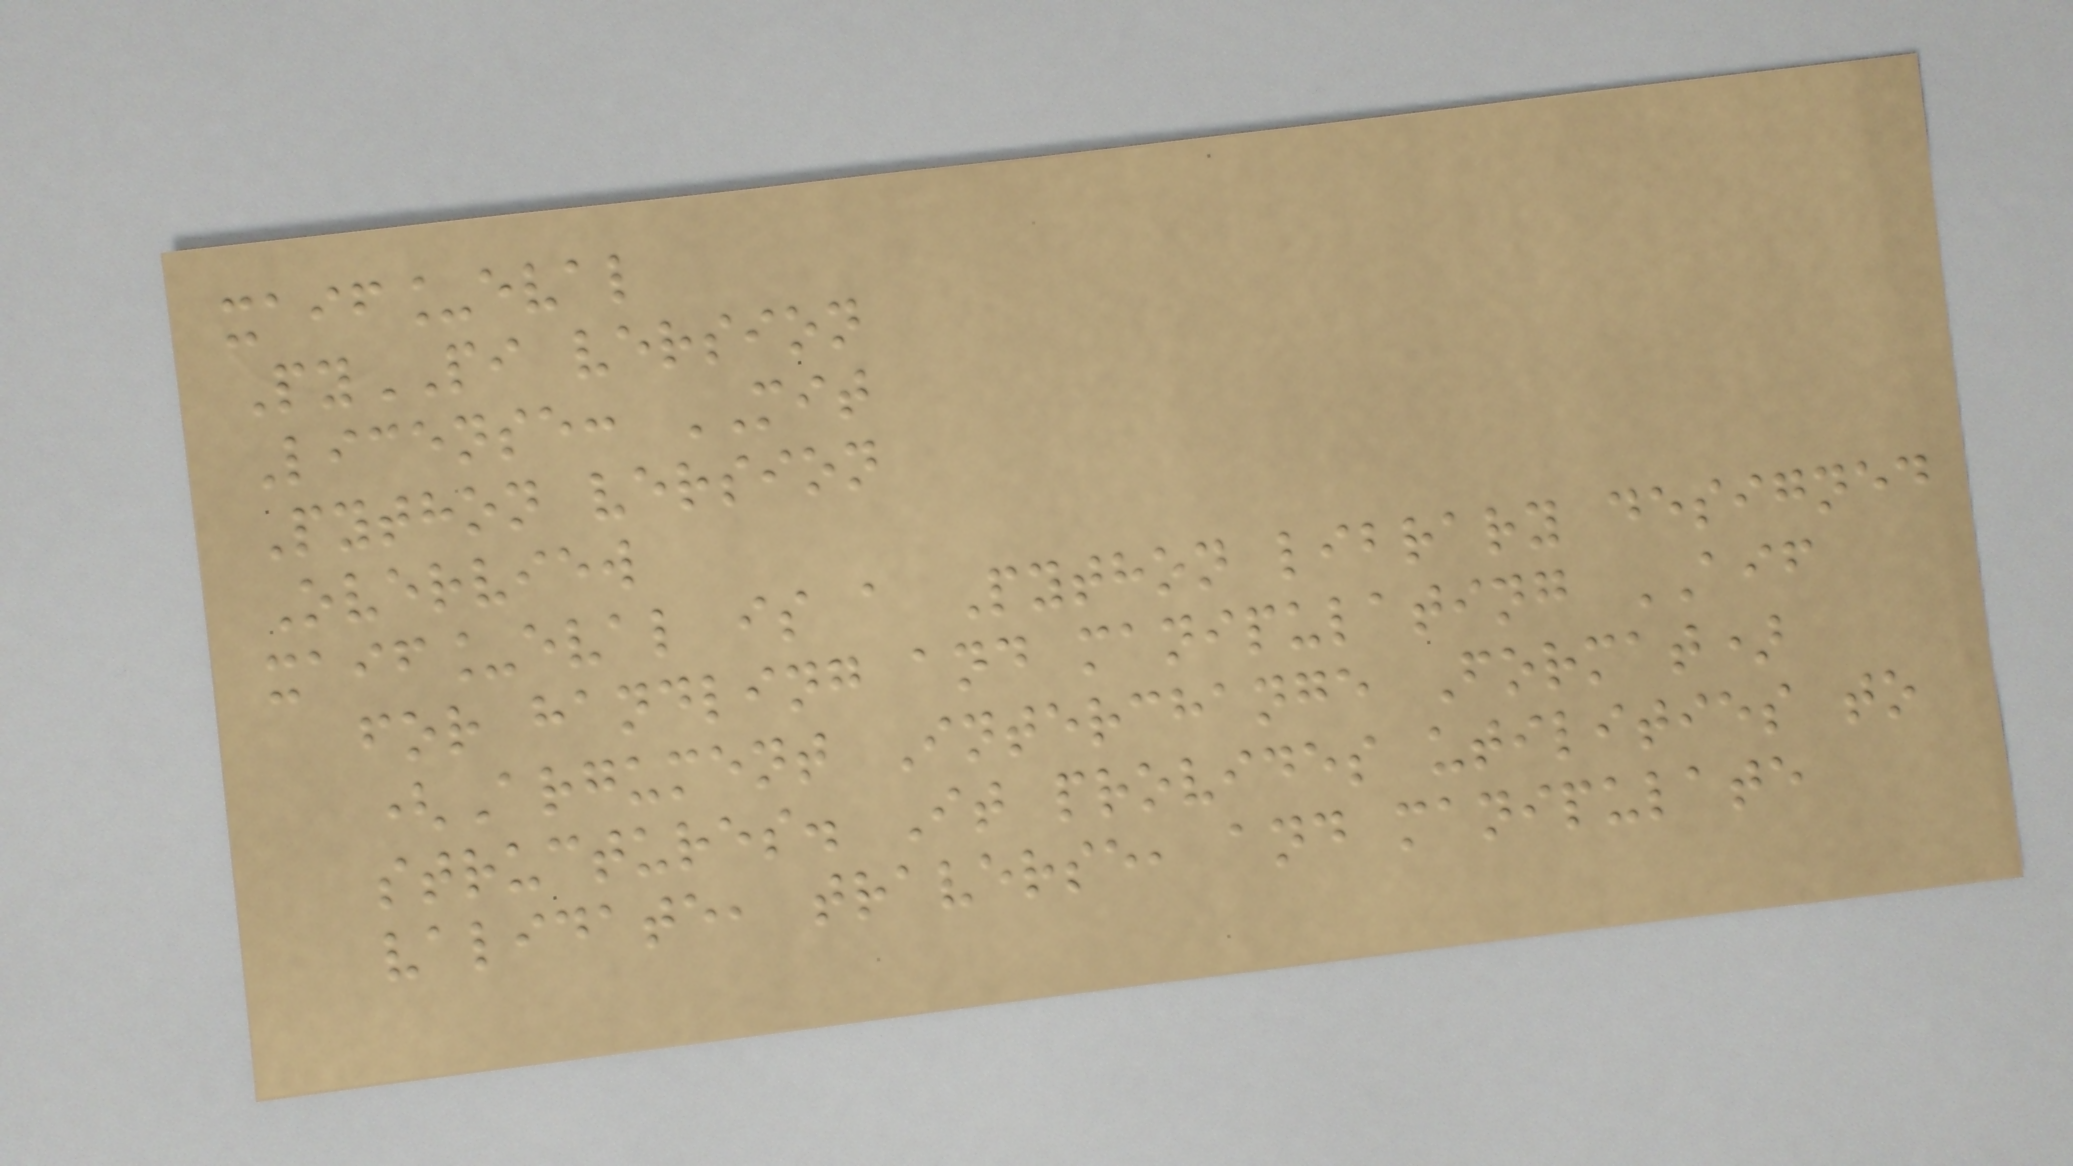xaif_eval
PyPI version
License: MIT
Python version
Overview
xaif_eval is a Python library designed
for handling and manipulating AIF
(Argument Interchange Format)
structures. It provides utilities to
validate, traverse, and manipulate
